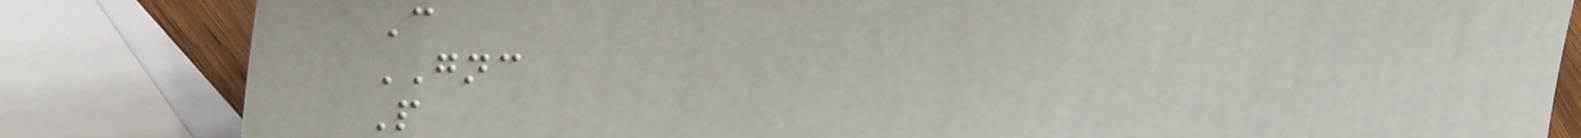C
GNC
P
